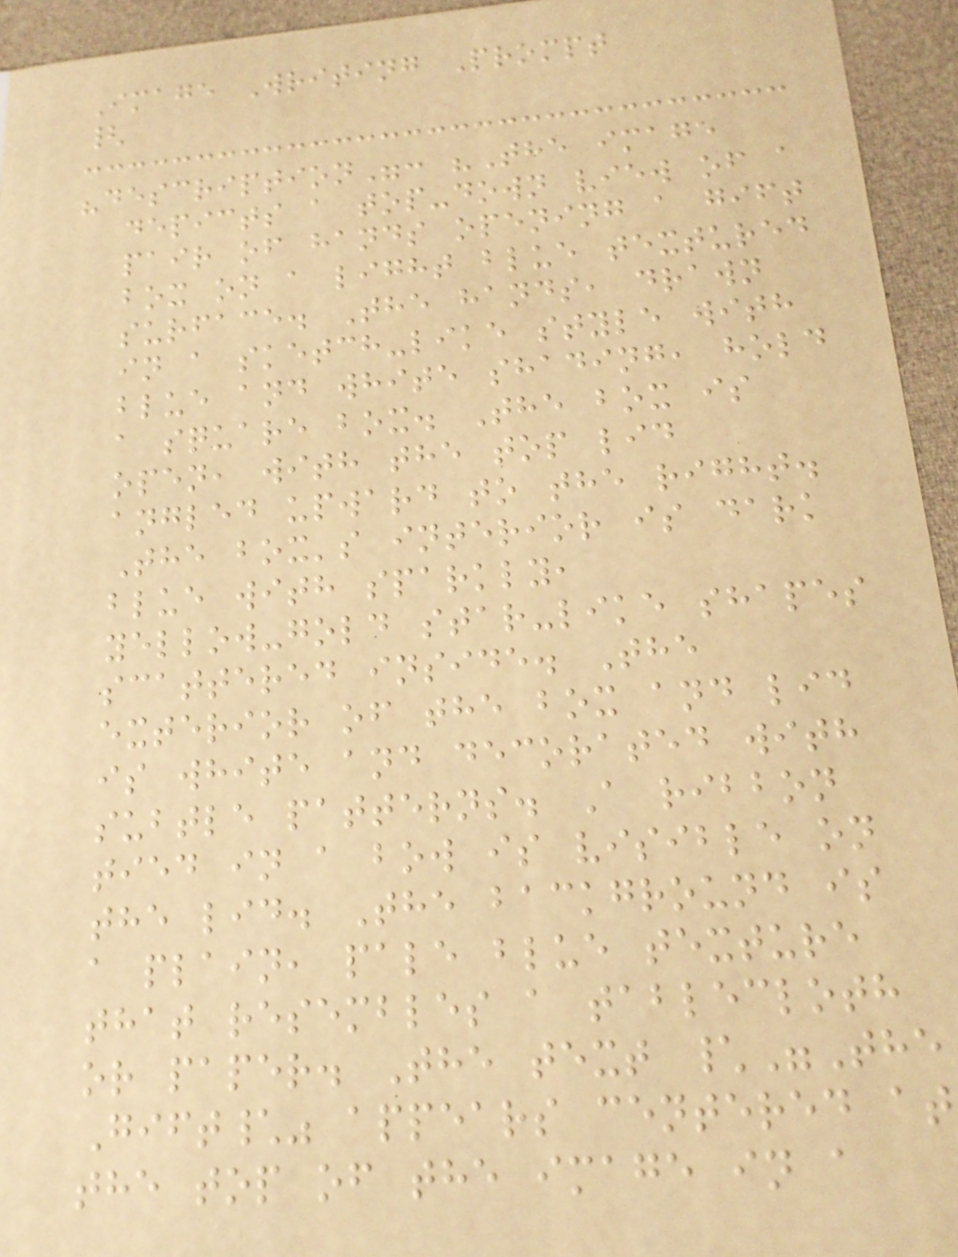Image Writing Prompt
{
"description": "The image
depicts a top-down view of a
pair of hands opening a gift
box on a light blue textured
surface. The hands, drawn
in a sketch-like style with
blue and white shading, hold
a square box. The box is
open, with the top lid
angled upward to the right.
The box's interior is dark
blue with sparkly,
yellow-gold star-like shapes
scattered inside. The
exterior of the box and lid
is white and decorated with
subtle patterns. A ribbon
tied in a bow is visible on
the lid. The background is
a plain, pale blue texture
that resembles a tablecloth
or paper. The text \"The
Gift\" appears centered at
the top of the image in a
